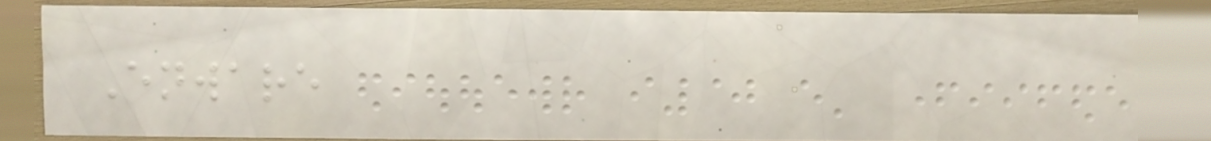Enware
